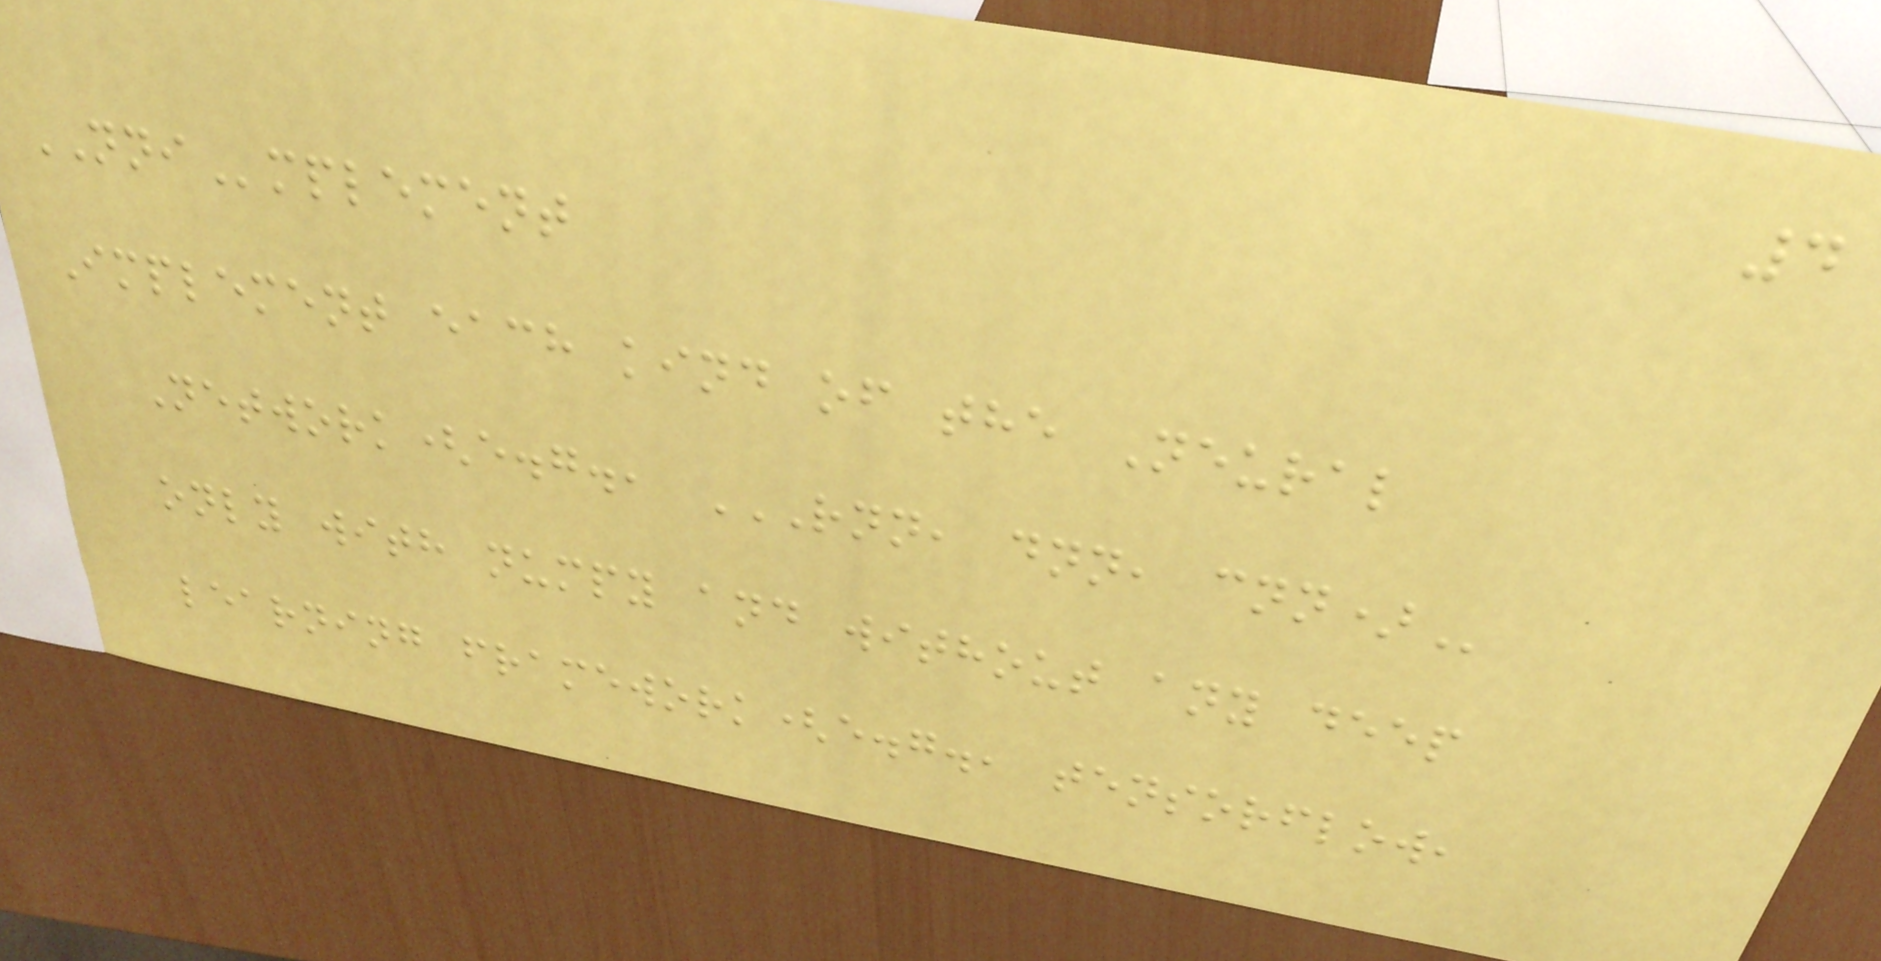4
NNImplement
Implement each kind of the Neural
Network(e.g., RNN, DNN, CNN)
only with numpy and without any deep
learning framework(e.g., tensorflow,
